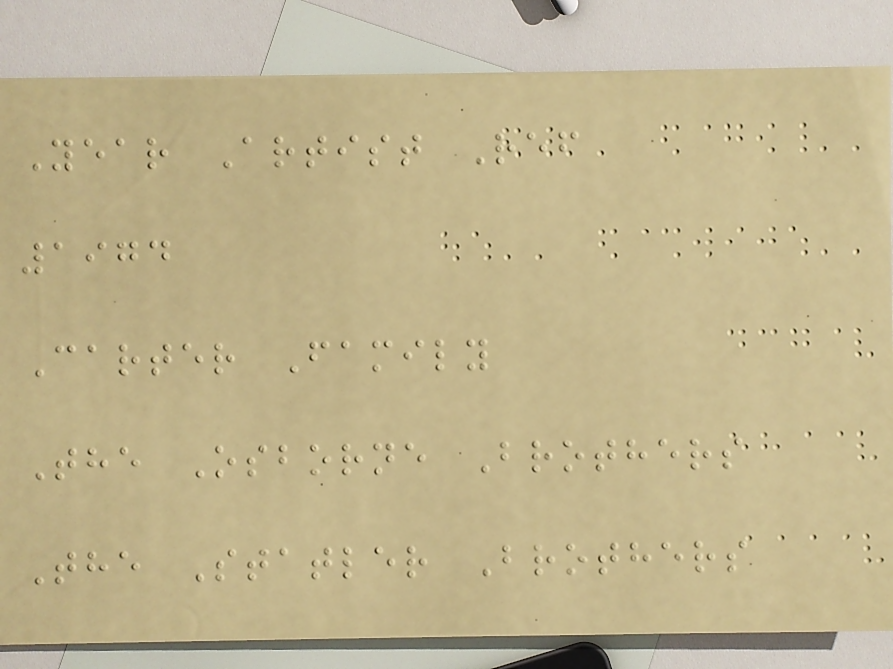Year Artist Ref
1974
Carter Family
The Osborne Brothers
The Statler Brothers
